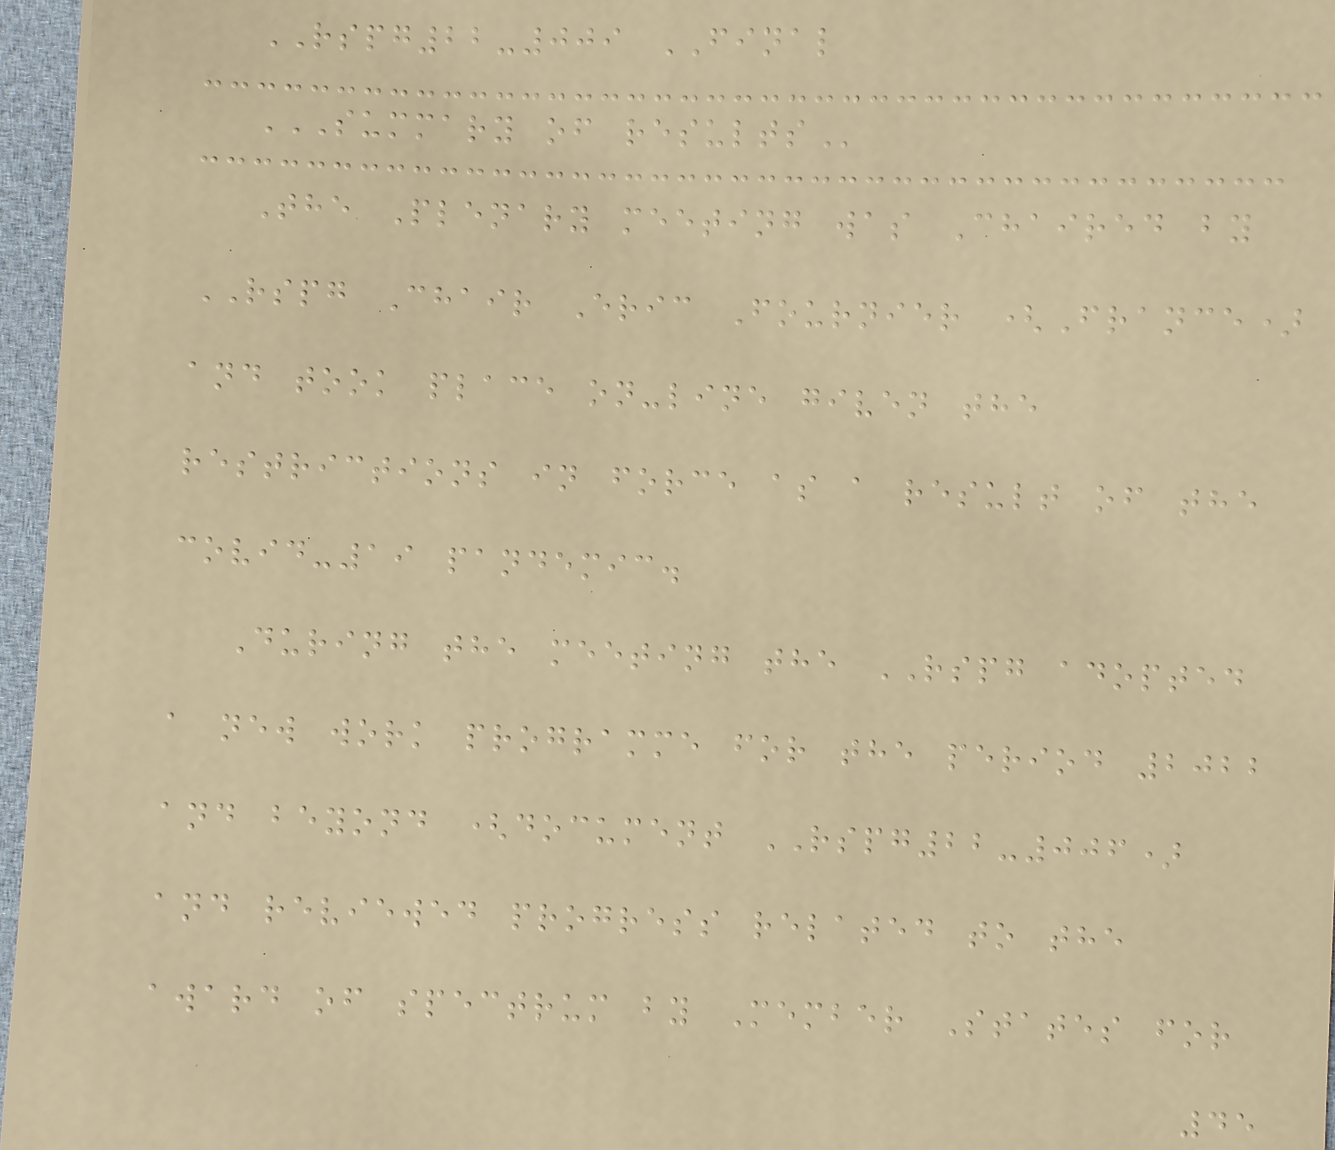RSPG22-009 FINAL
SUMMARY OF RESULTS
The Plenary meeting was Chaired by
RSPG Chair Eric Fournier (France)
and took place on-line given the
restrictions in force as a result of the
covid-19 pandemic.
During the meeting the RSPG adopted
a new work programme for the period 2022
and beyond (document RSPG22-006)
and reviewed progress related to the
award of spectrum by Member States for
45
